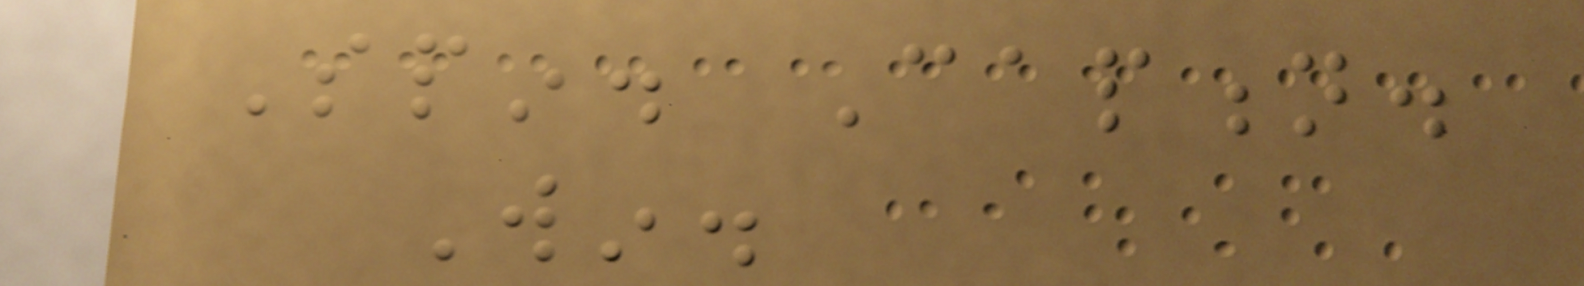Spin. Caption.
Win.
